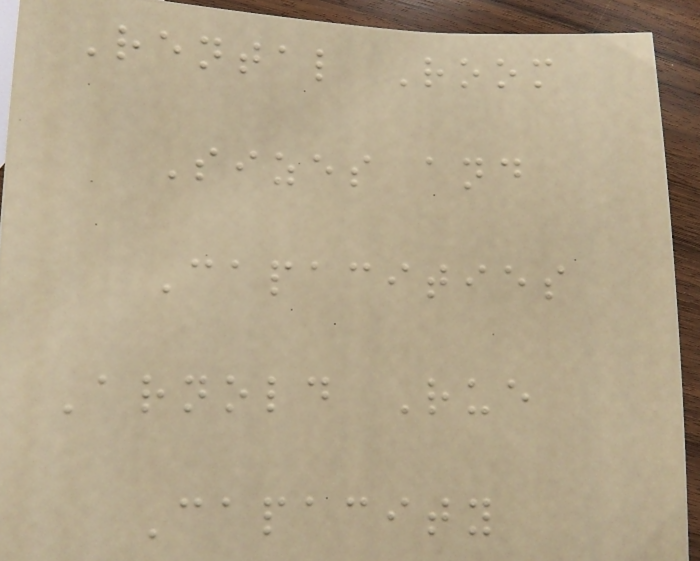Rental Room
Sizes and
Capacities
Arnold Rue
Capacity
